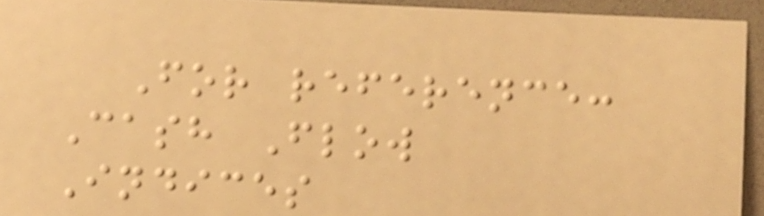For reference:
Cash Flow
Indices
